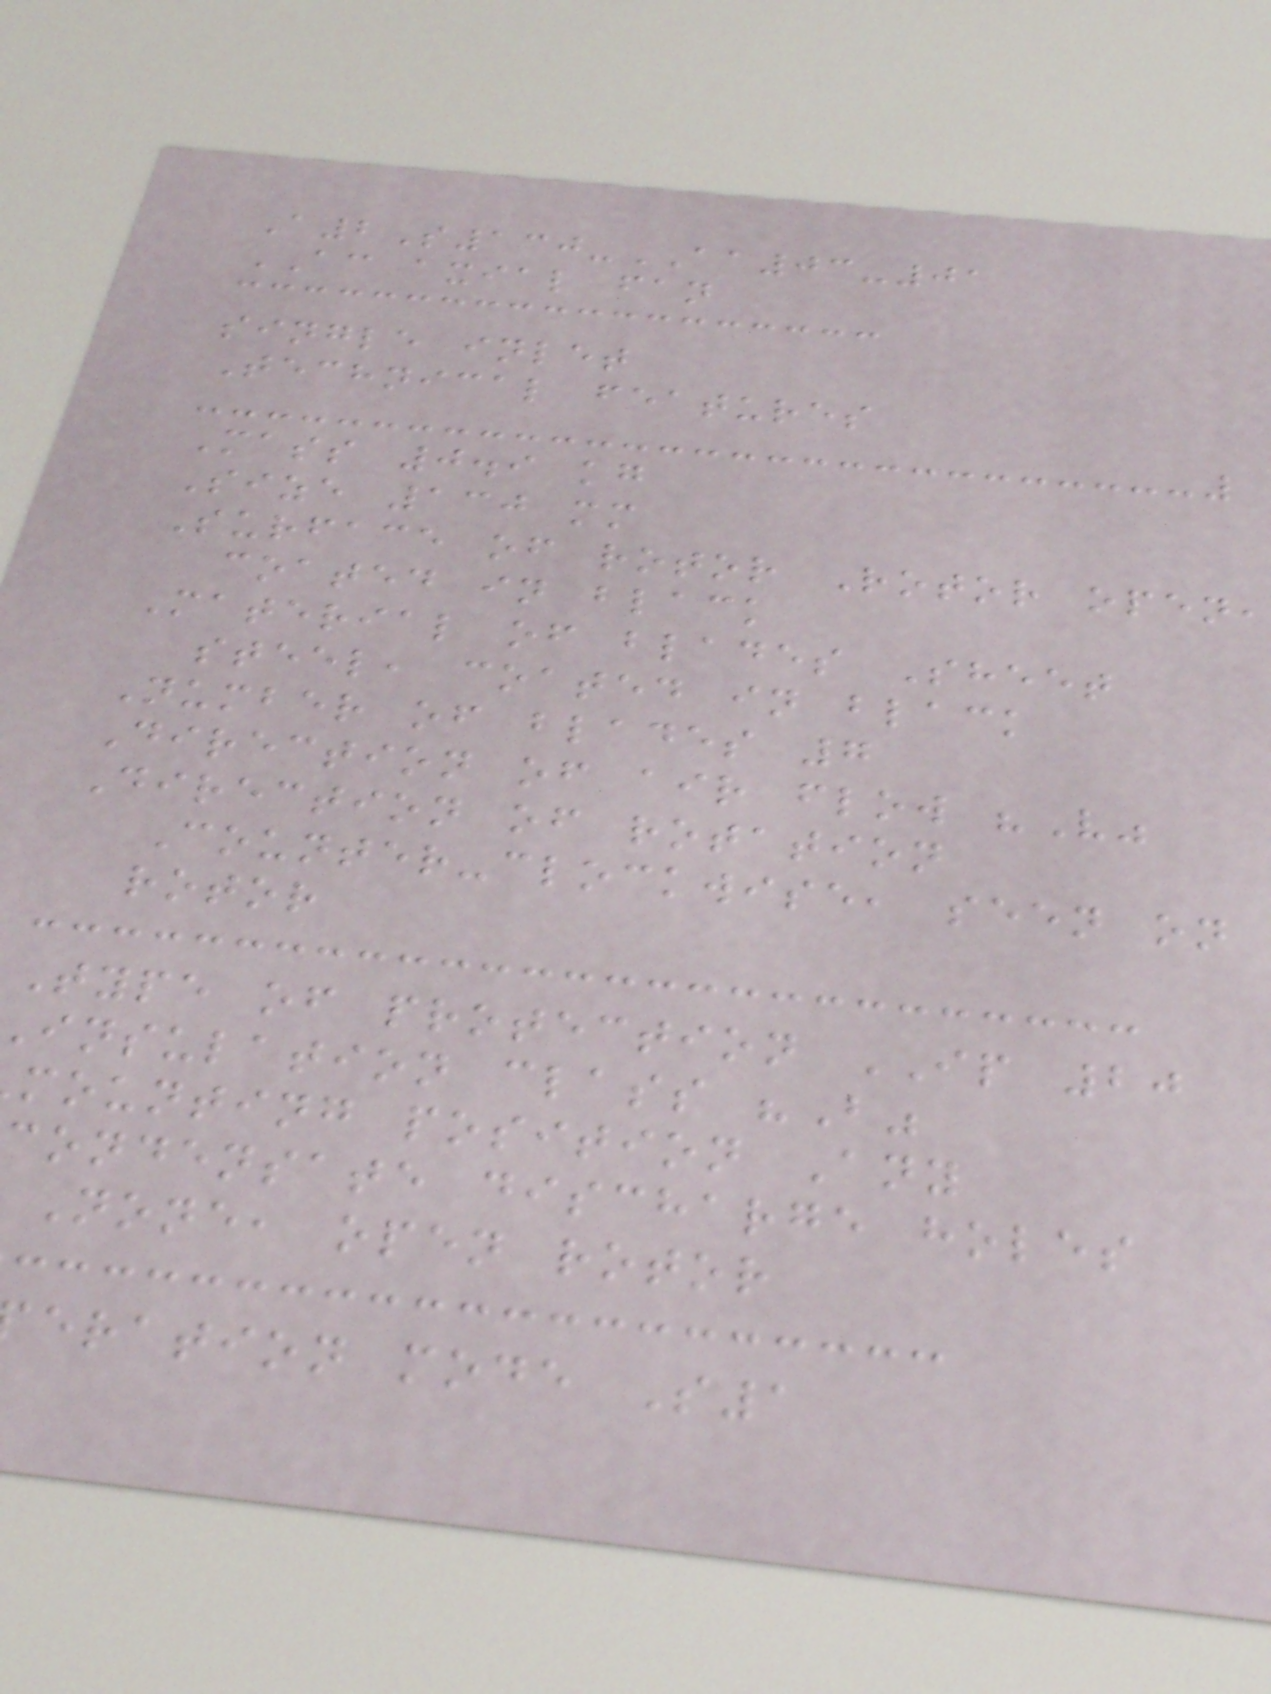A2S130-AA03-01
AC axial fan
single inlet
Technical features
Mass 0.9 kg
Size 130 mm
Surface of rotor Rotor open,
coated in black
Material of blades Sheet
steel, coated in black
Number of blades 7
Direction of air flow "V"
Direction of rotation
Counter-clockwise, seen on
rotor
Type of protection IP 20
insulation class "B"
mounting position Any
condensate discharge holes
None, open rotor
eration mode S1
